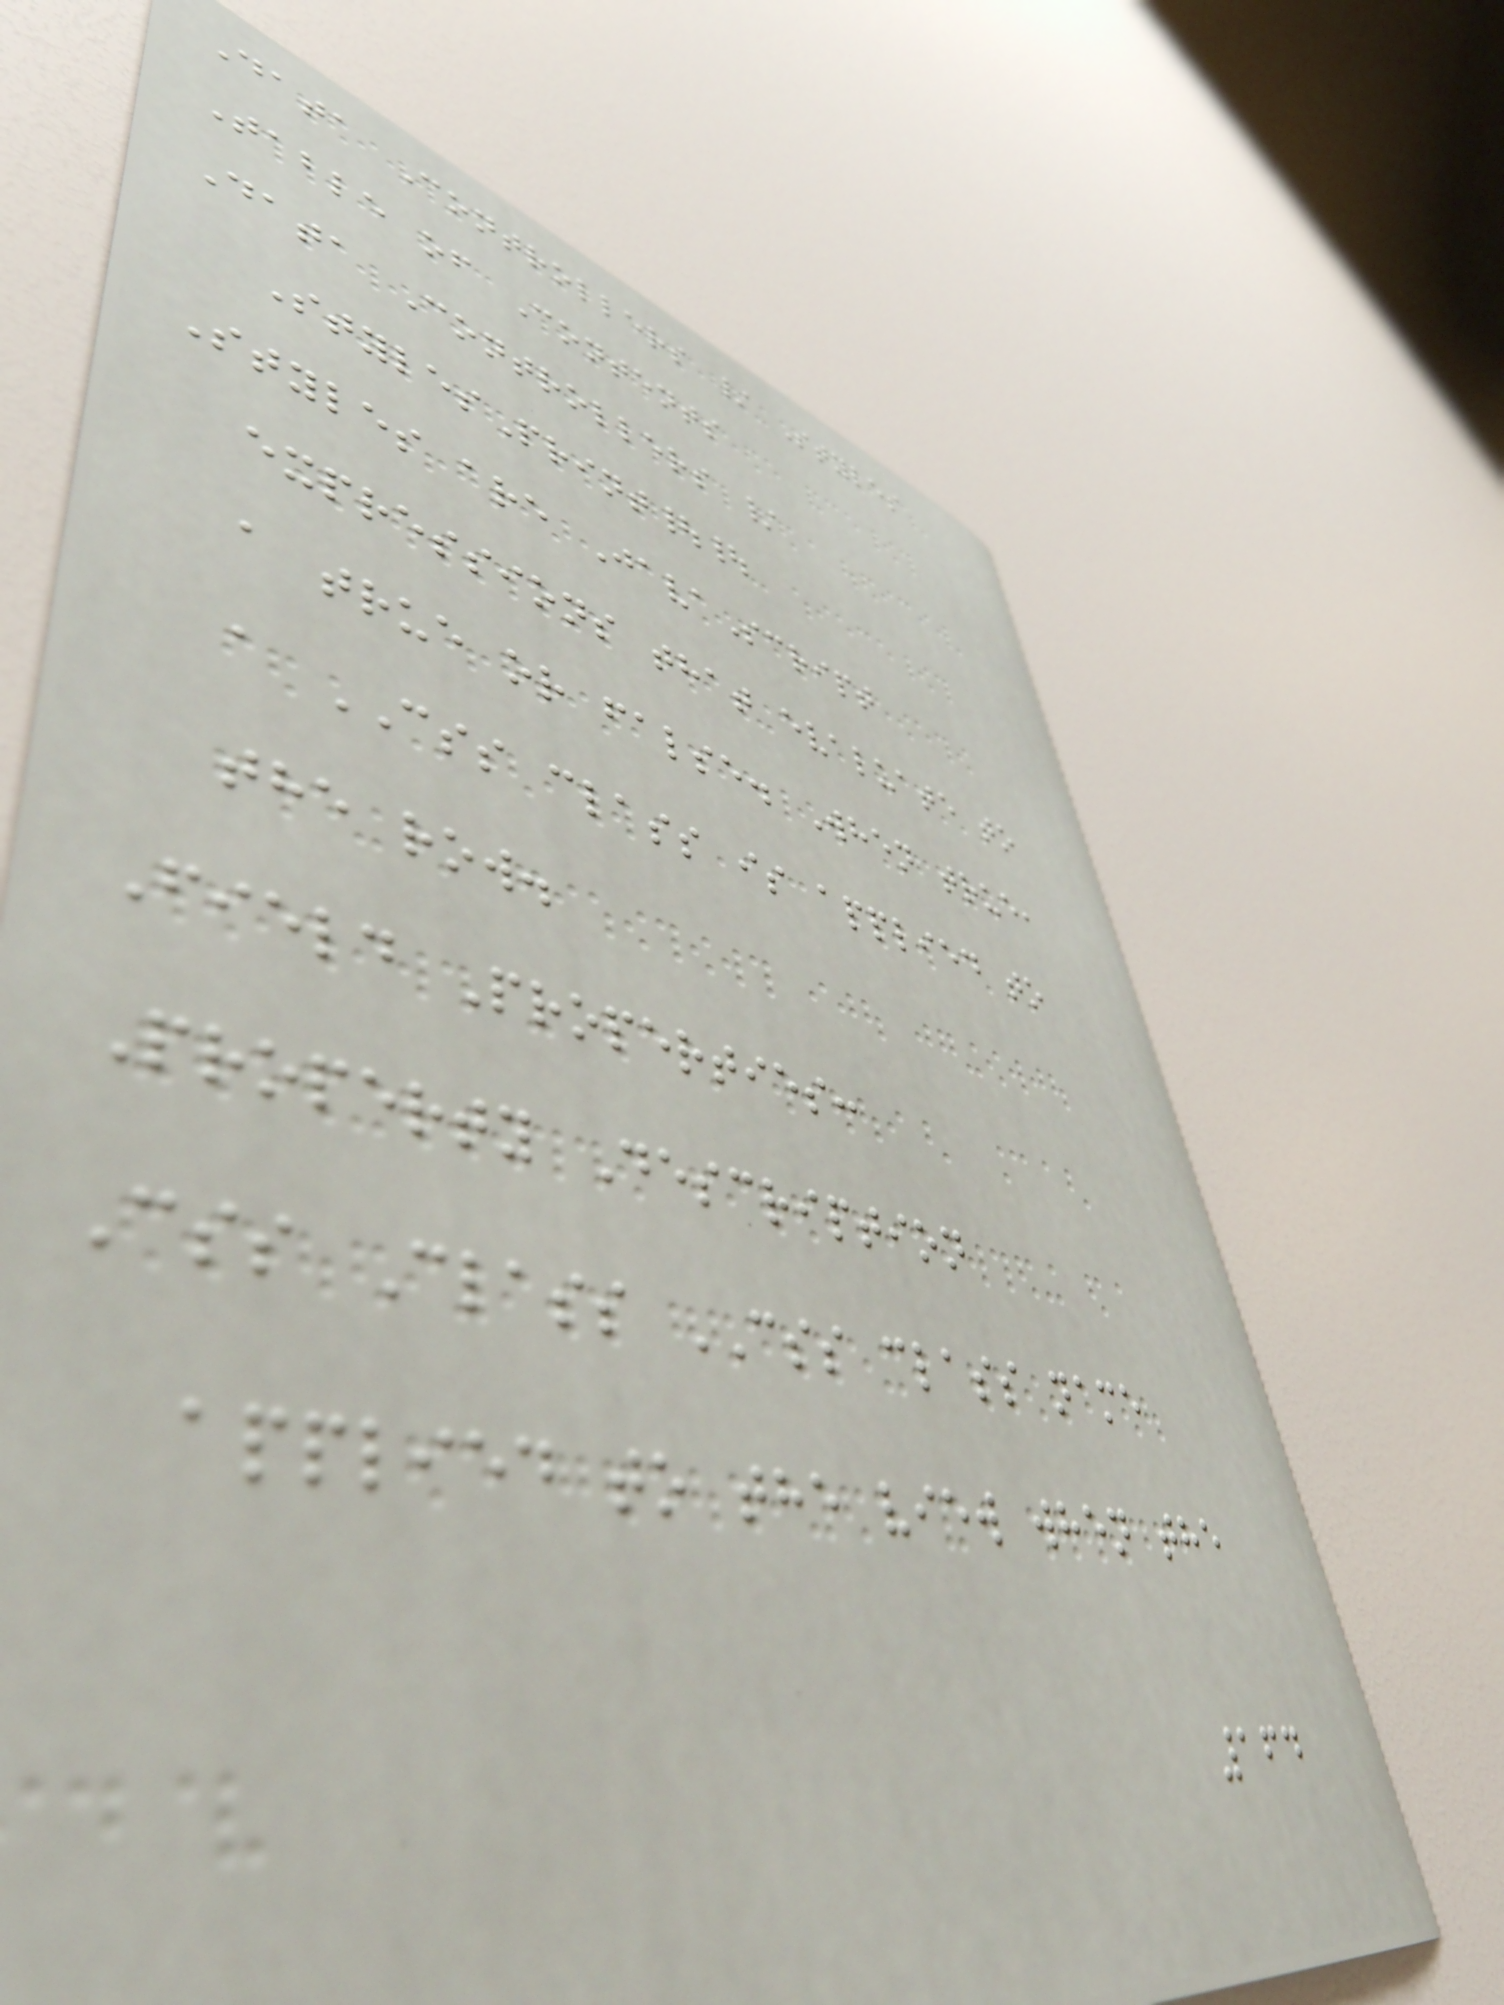Data Controllers / Styles
Table of Contents
Data Controllers /
StylesPrint||
Styles are JavaScript
expressions that evaluate to
a true or false. When true,
a CSS class is applied to
the row.
Field Properties:
Property Description
Css Class CSS class name
applied to the view when the
164
